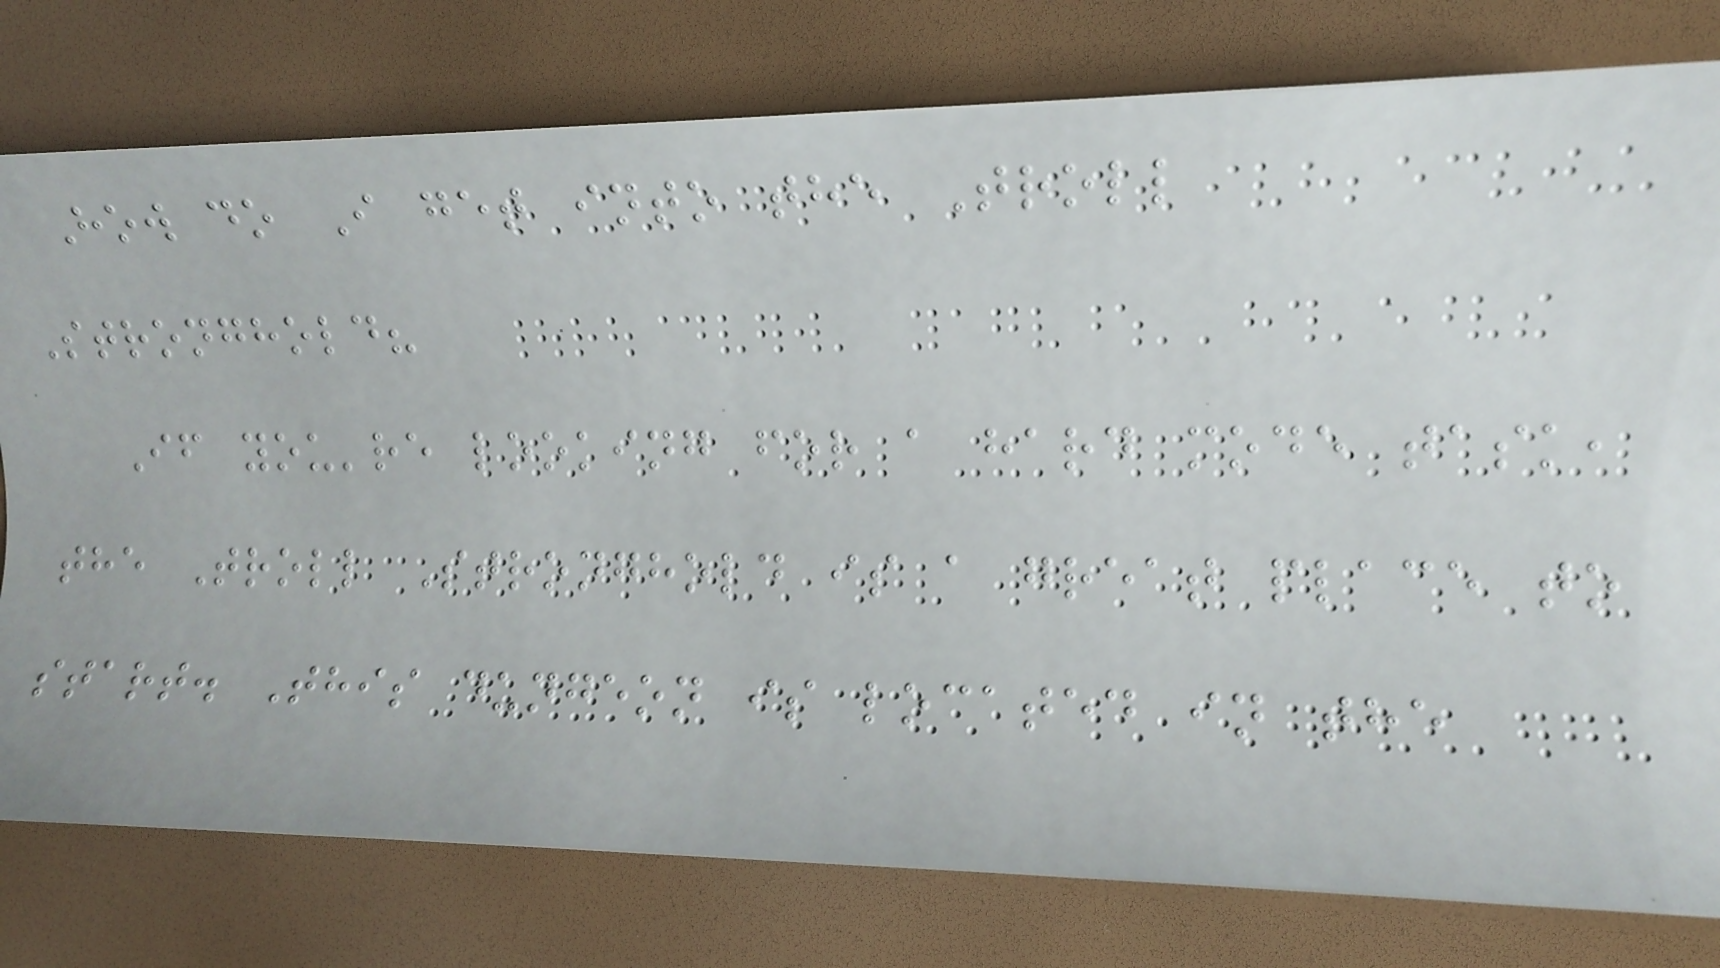How do I get into the Troll
Stronghold?
If you're looking for a hard mode task,
the Troll Stronghold is a great place to
start. This dungeon is located in the
